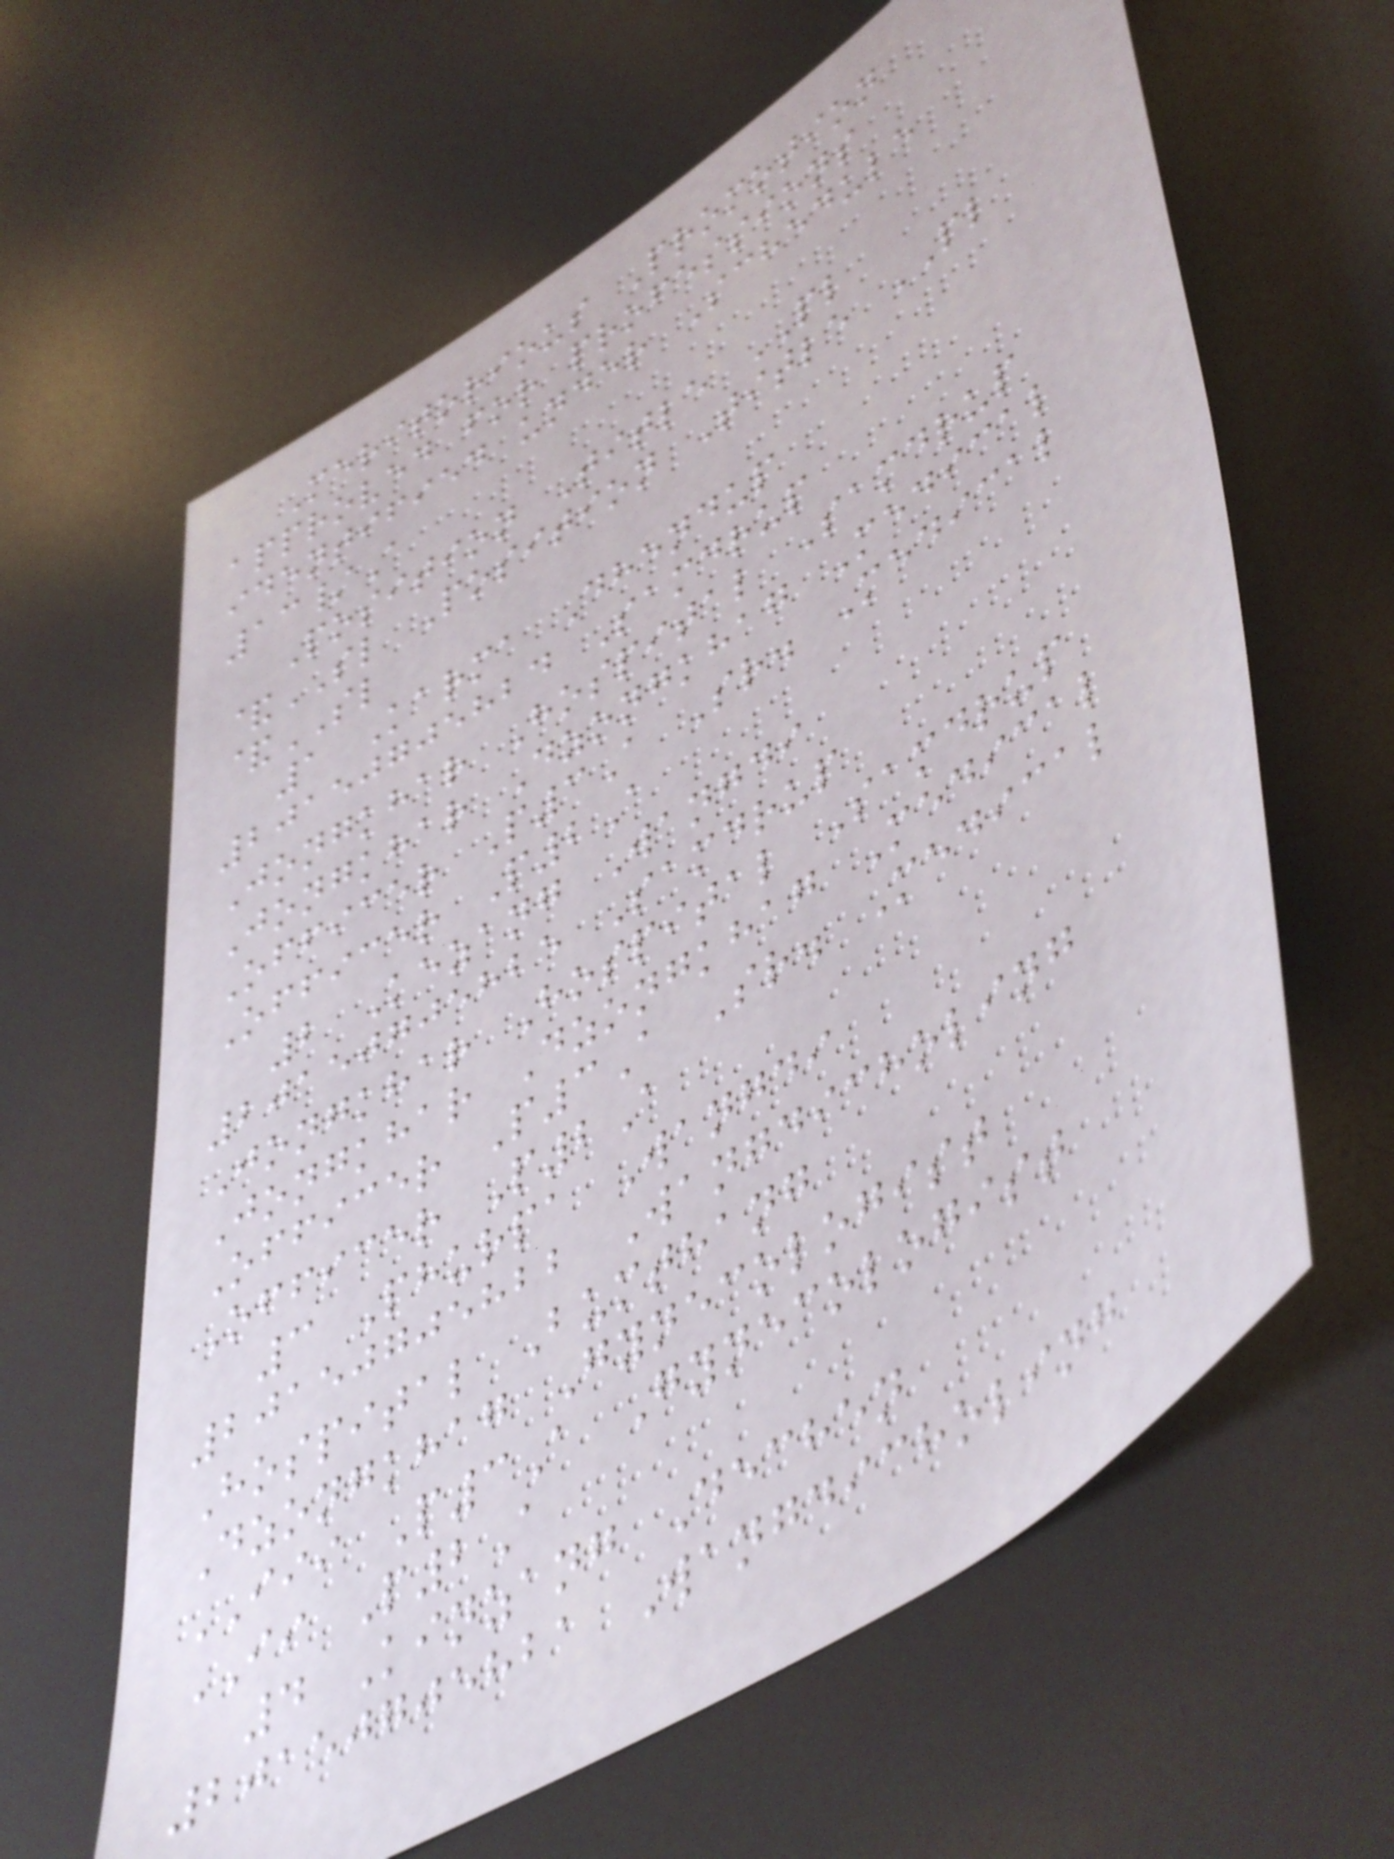Meritorious Promotion
approved for professions
identified under Schedule
13/A
Position Title PL
&SL Position Title PL
&SL
1 Karma Dhendup
20150705824 Samdrup
Jongkhar Hospital Samdrup
Jongkhar Dzongkhag Medical
Officer P3A Sr. Medical
Officer P2A
2 Kezang Wangdi
20150705825 Samdrup
Jongkhar Hospital Samdrup
Jongkhar Dzongkhag Medical
Officer P3A Sr. Medical
Officer P2A
3 Phurpa Wangdi
20150705822 Wangdicholing
Hospital Bumthang
Dzongkhag Gynecologist
III P3A Gynecologist
II P2A
4 Kinzang Dechen
20150705821 Wangdicholing
